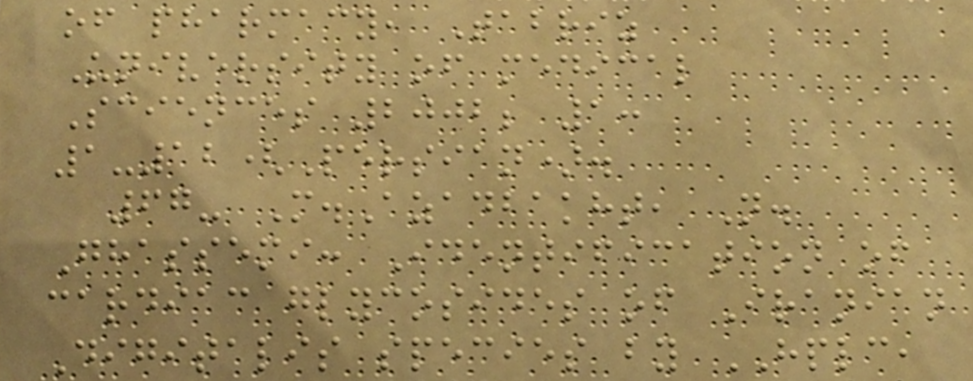of pharmacy, Tabriz
University of medical
Sciences 2002; 1:
1-12(Persian).
67- M.Azadbakht, N.
Ghassemi: Identification of
cardiac glycosides of Iranian
Digitalis species by HPLC,
